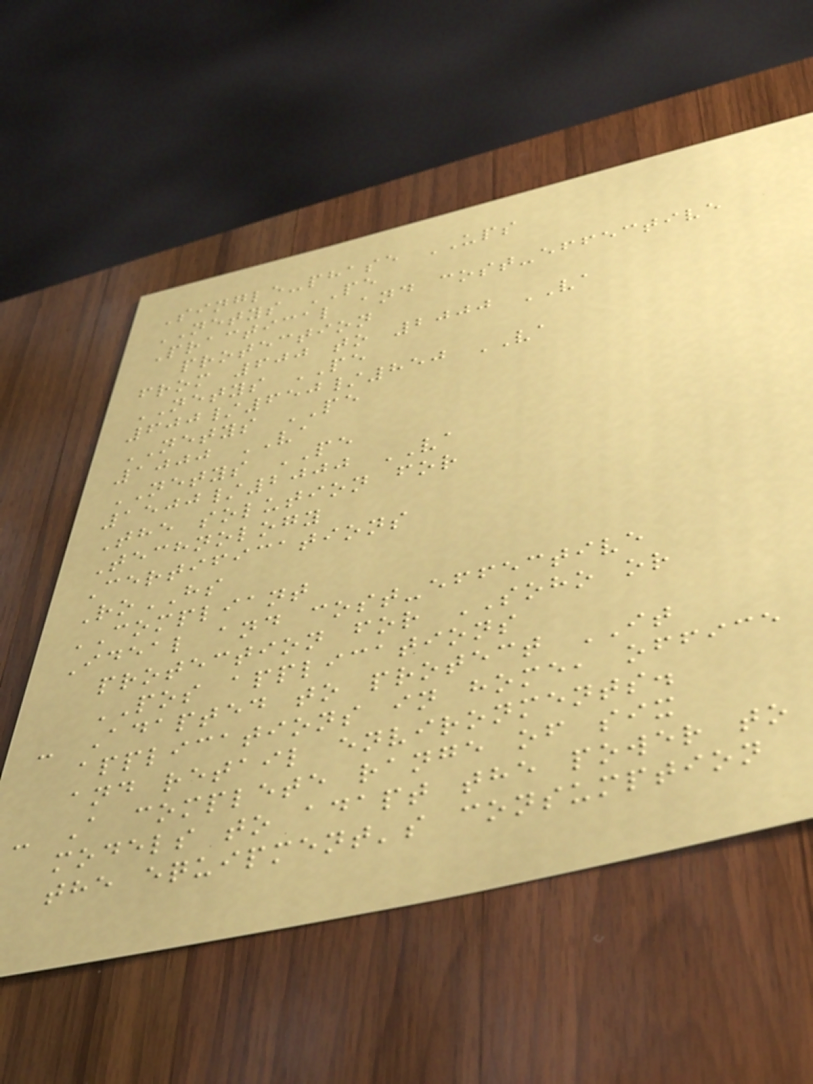Single-phase UPS
NETYS PE
Practical and cost-effective
protection
from 600 to 2000 VA
NETYS PE
600/650/850 VA
NETYS PE
1000 VA
NETYS PE
1500/2000 VA
The solution for
Technology
Certifications
RoHS
COMPLIANT
Ideal and cost-effective
protection for SOHO or
POS applications
- Adapted to protect IT
applications in home, office
and retail environments.
- A complete range of six
models to adapt the power to
the equipment's consumption
